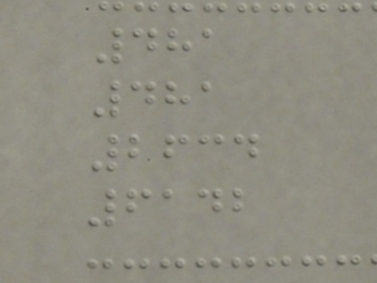481
481
2634
6142
